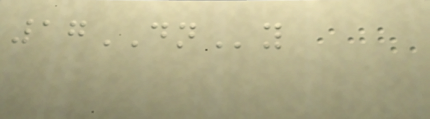17DNy
